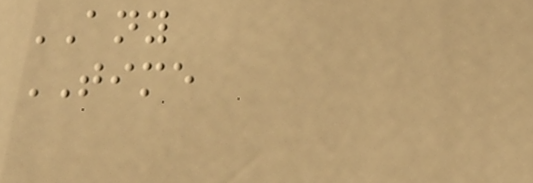ANY
TIME
